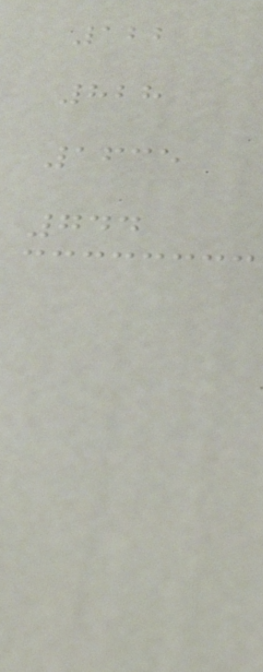122
828
1635
744
